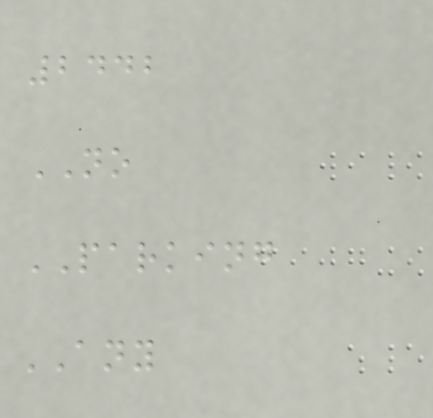2442
NO
PARKING
ANY
